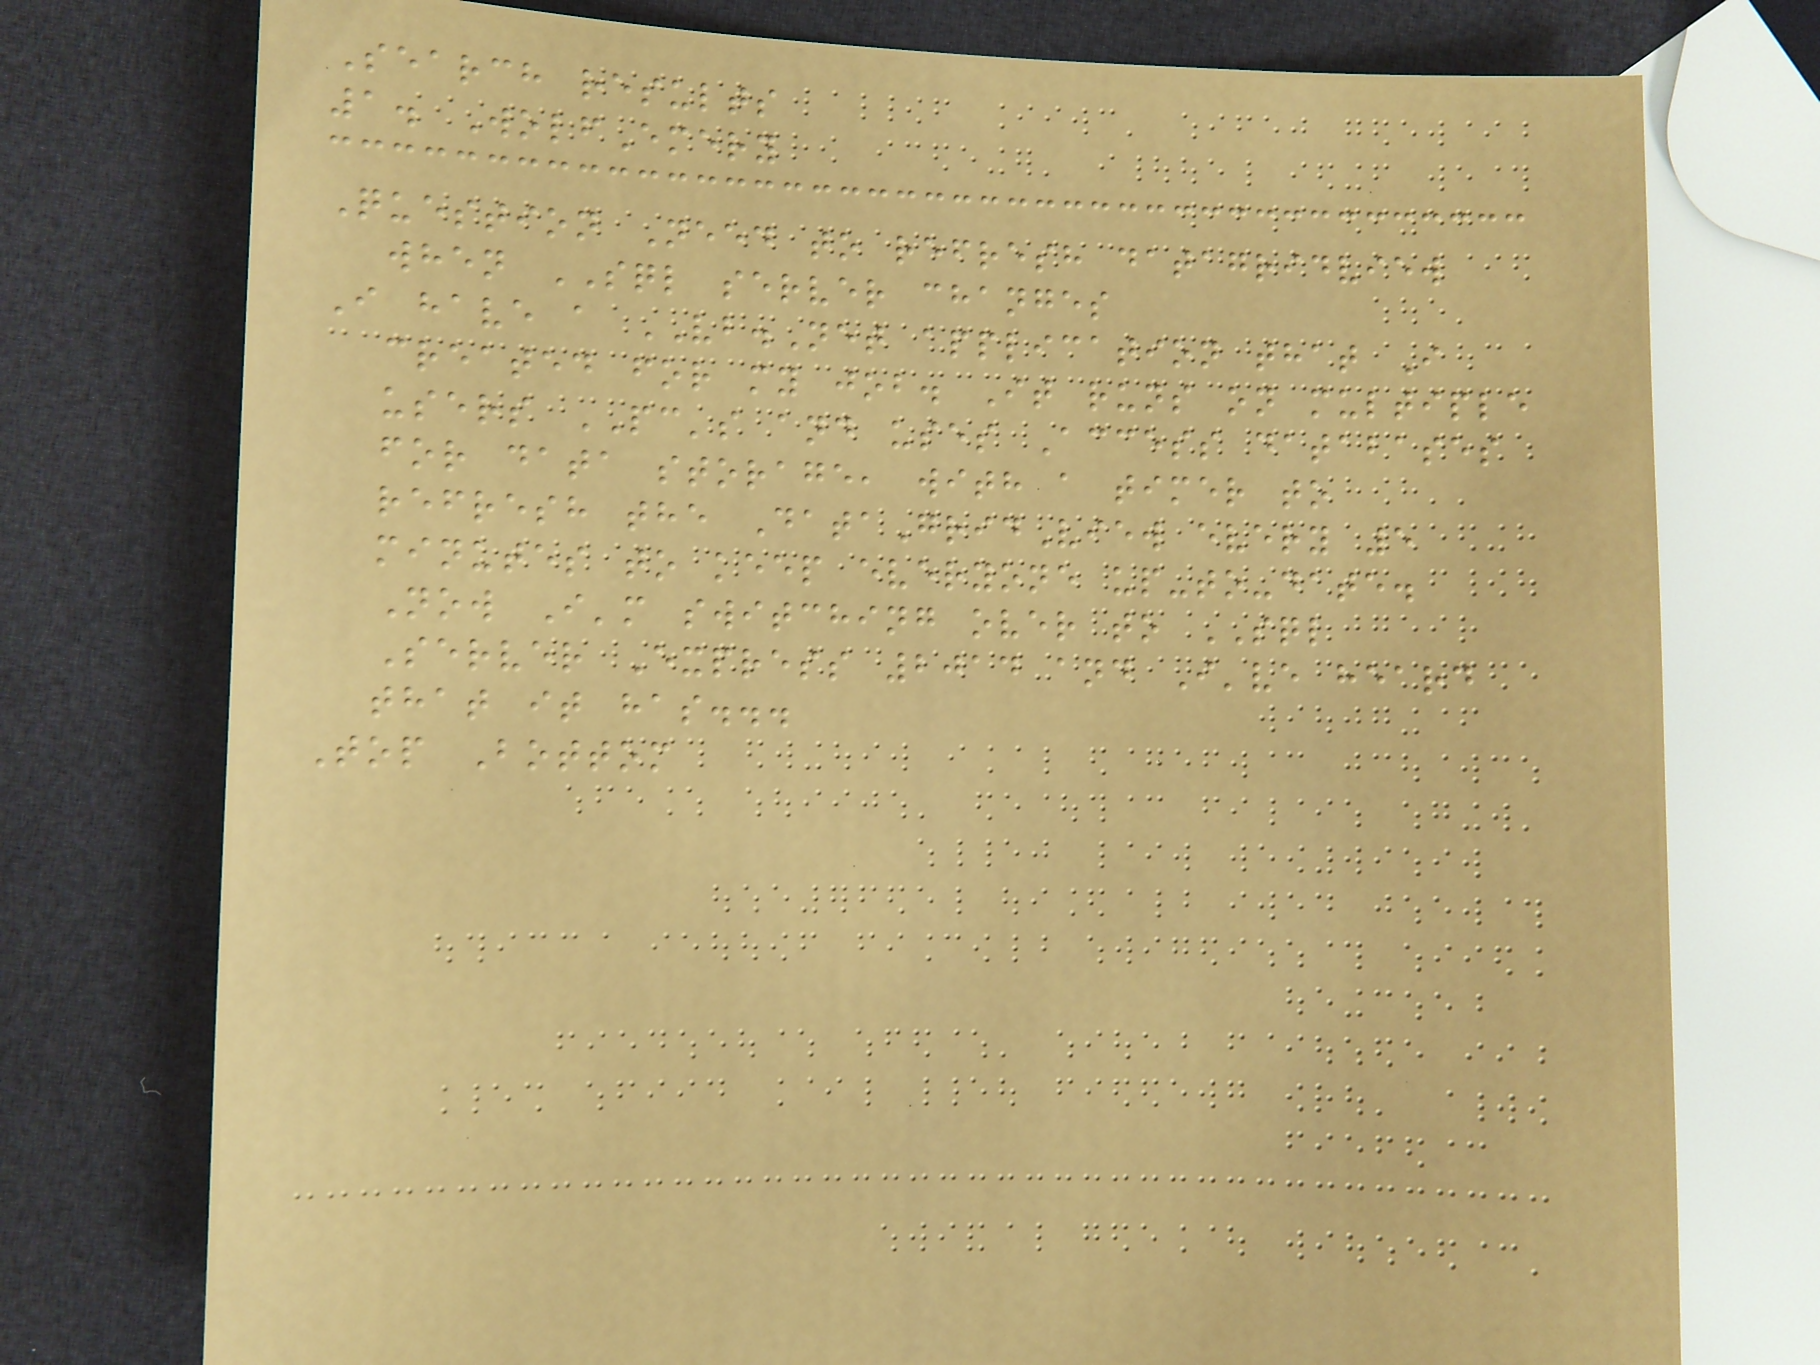Search results
1. WolfEmery
Question Need to refresh datagridview
when SQL server changes
I have a VB.Net application that I
created for my job. It runs on multiple
users PC's and uses Access databases
for data storage, with a timer to
refresh the DataGridView every 5
minutes to keep everyone up-to-date.
Now I'm switching over to SQL
Server Express 2014 and I've heard
that it has...
Top Bottom
